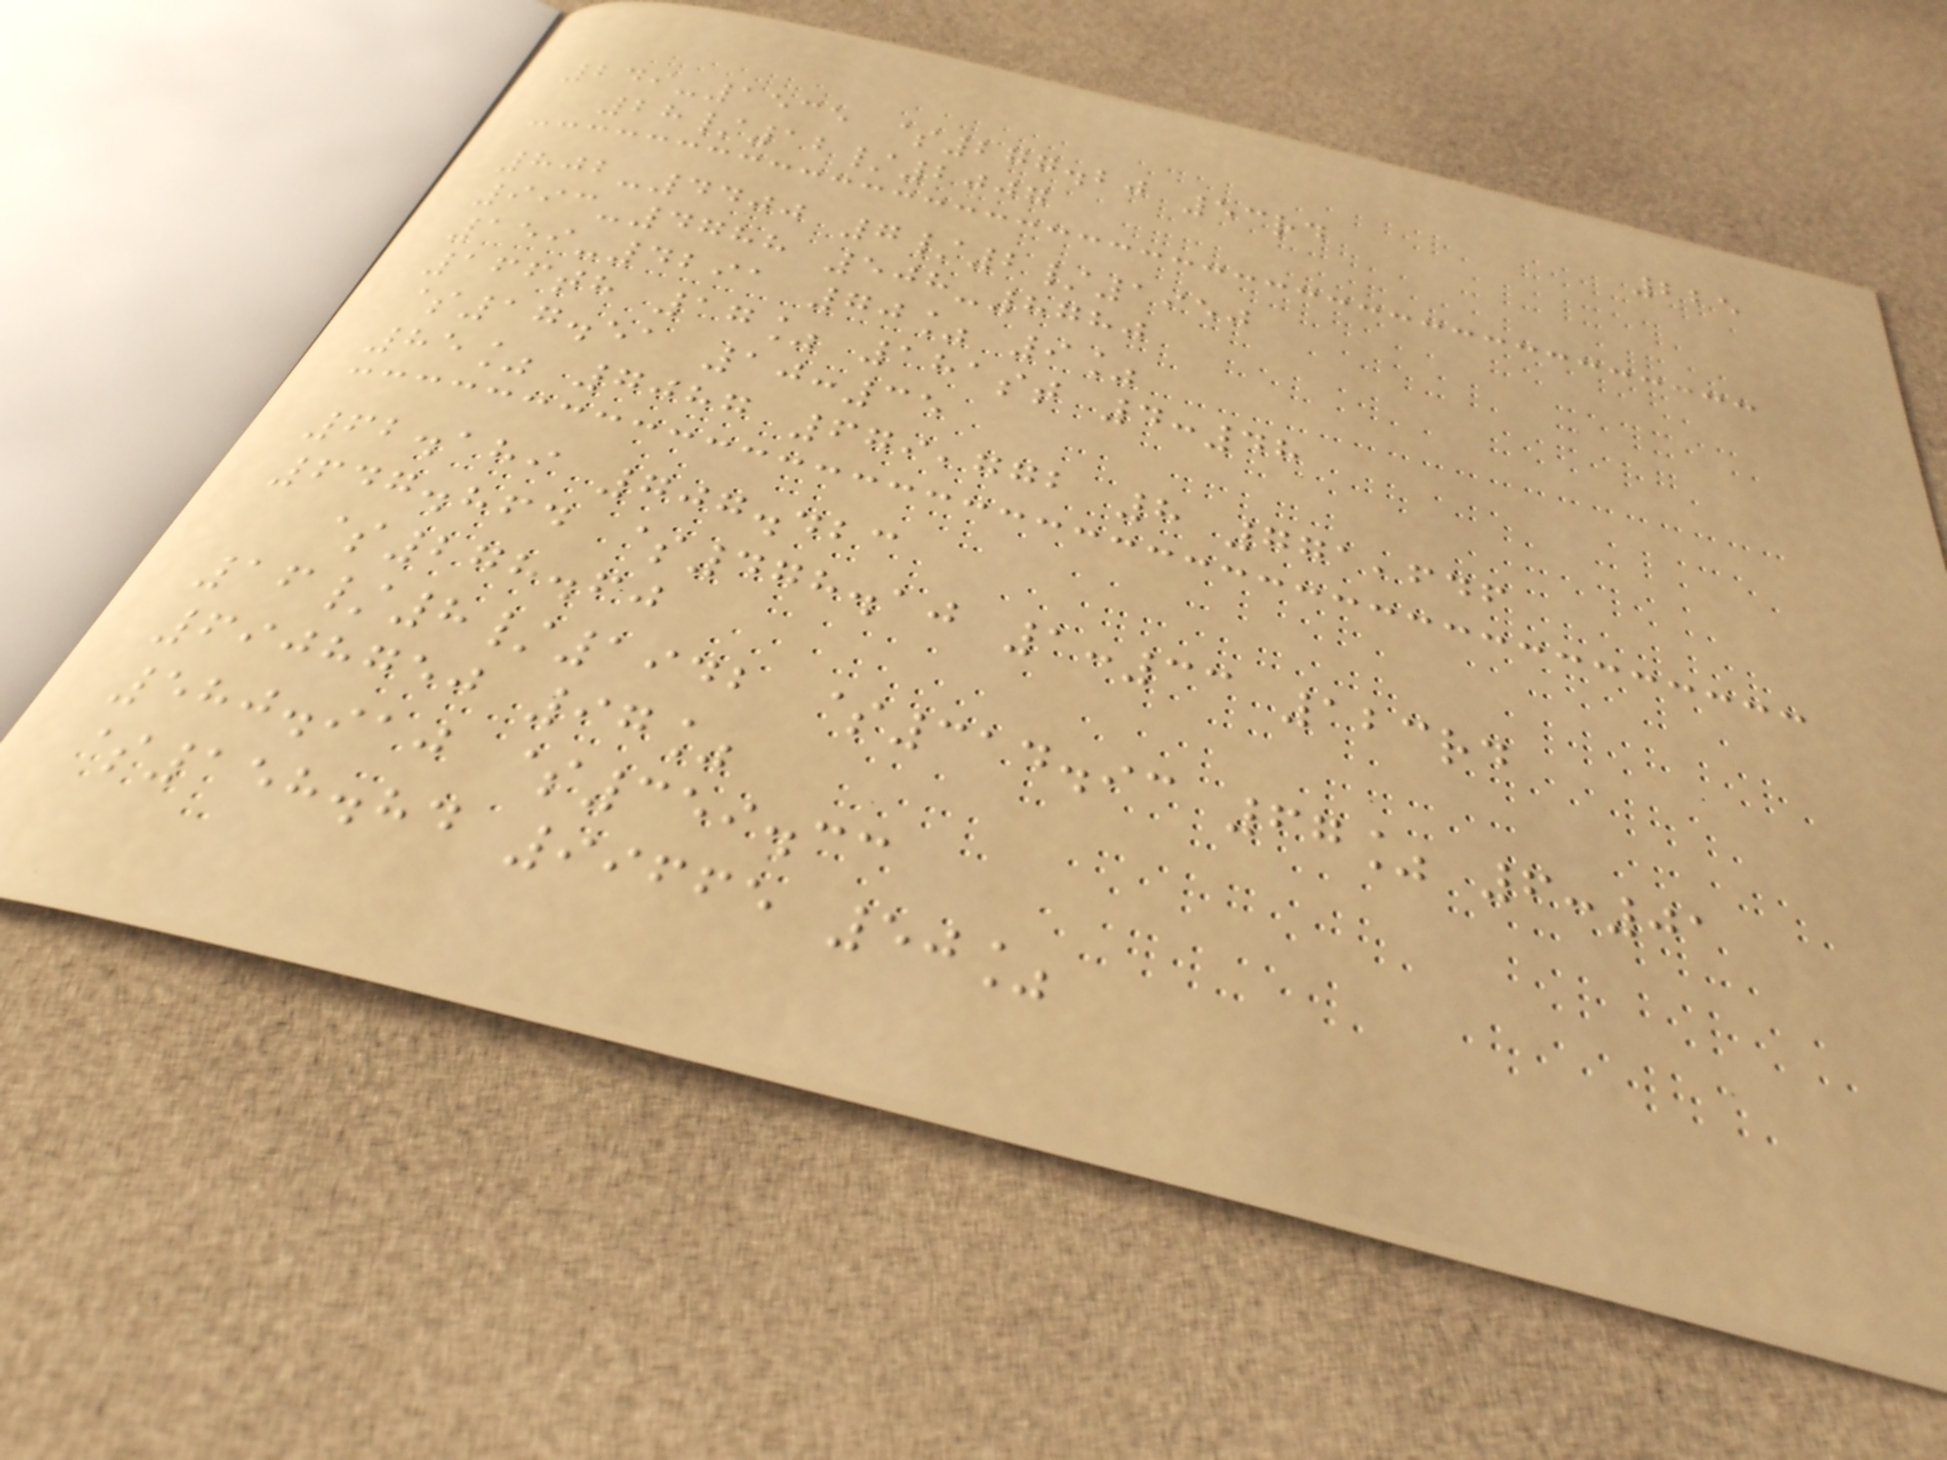225
249-1535 $277.20 53rd
28/12/2007
802-4400 7/2/1950
993-4788 508-8780
159-4291 70% 9%
166th 17% 181st 4:48
$17.51 10:35
85% 7087 679,772 8 771,646
62.189 707.423
647.864 $478.10 1:33 123rd
$278.60
16/8/1942 $314.93 67% 6:01
6908750 97%
580.910 $359.33
$158.84 99665 50%
